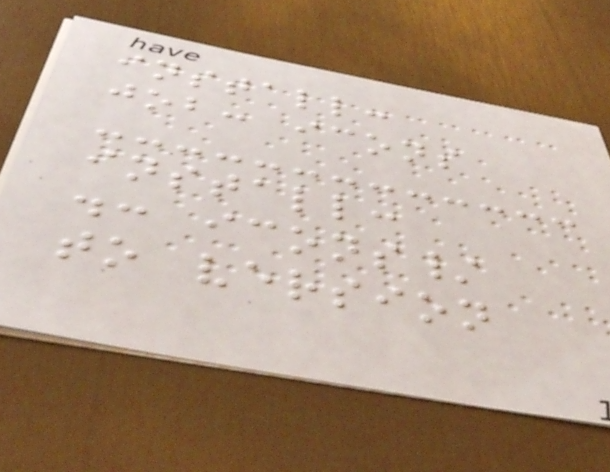install:
job: icons
install:
.: icons/
to version
